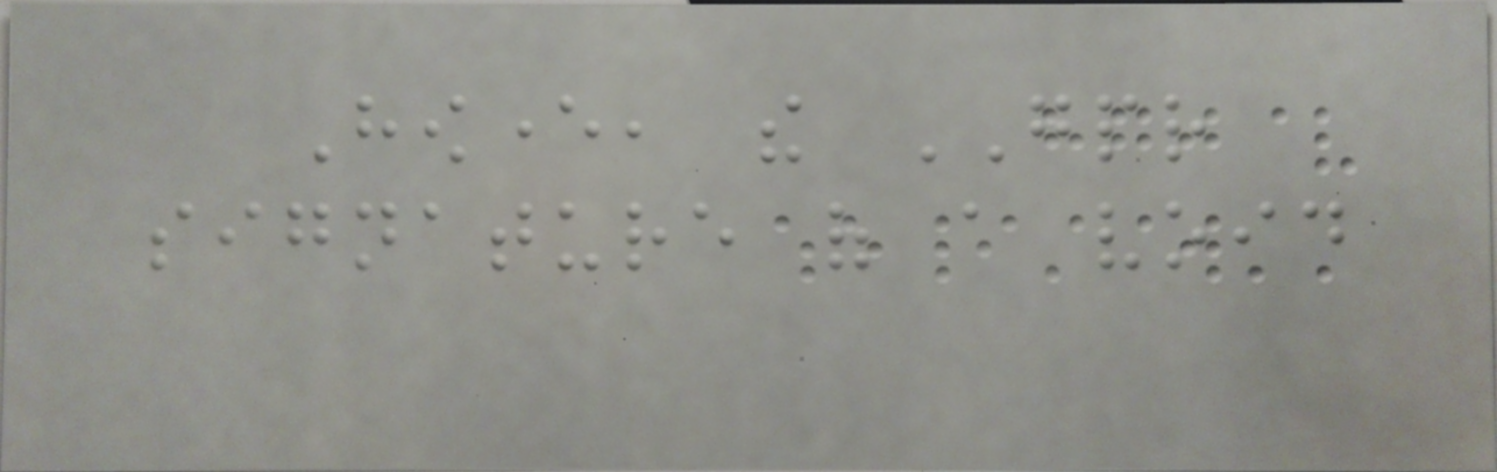However, the GPR
signature of a void
